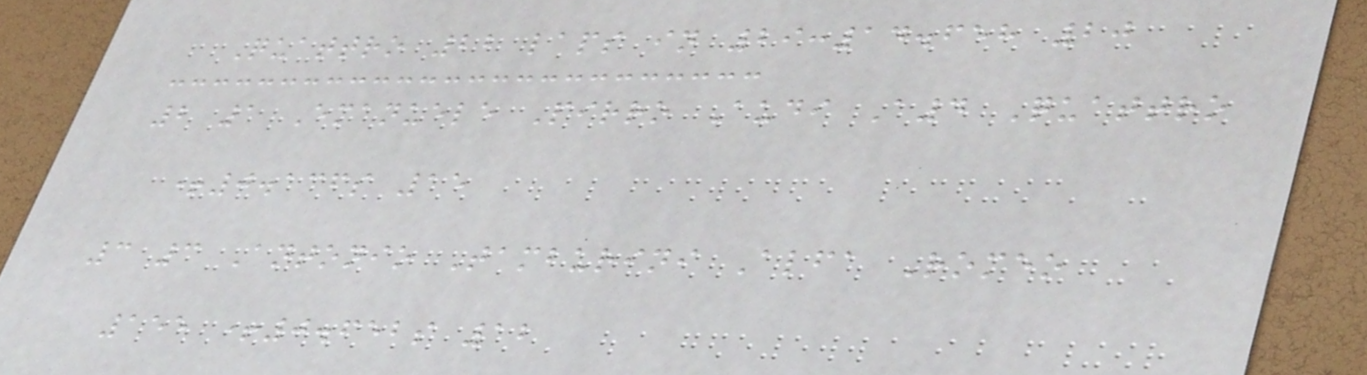Quattro 22 laps in 29:14.658 20
2 1 Emanuele Pirro Audi A4 Quattro
+0.136s 15
3 3 Antonio Tamburini Alfa Romeo
155 +0.652s 12
